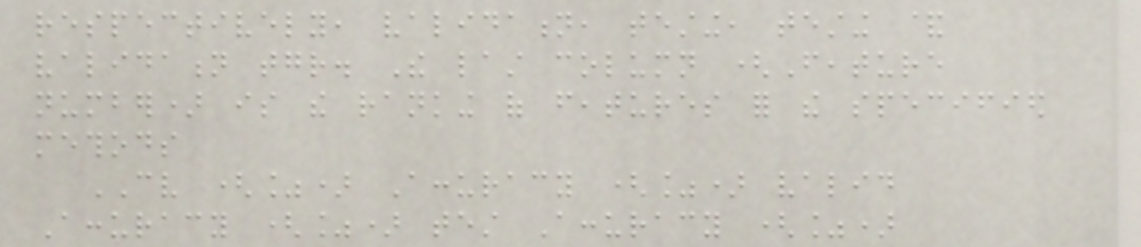respectively, validation, testing, testing &
validation together. The last column (Feature
number) is the ranking of features for the specified
methods
CV (%) Accuracy (%) valid
Accuracy (%) test Accuracy (%)
